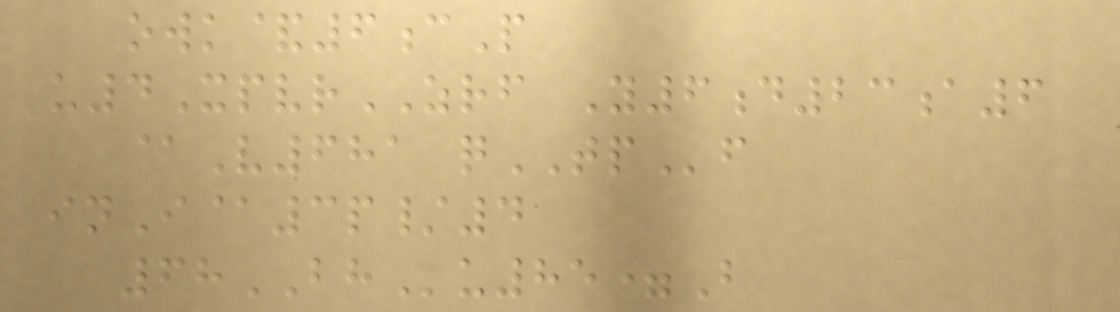owk&6cP
u4XpvrZRF Y6d23a6
@V681 qTPf
inI@3p/4
68BHu85=B
